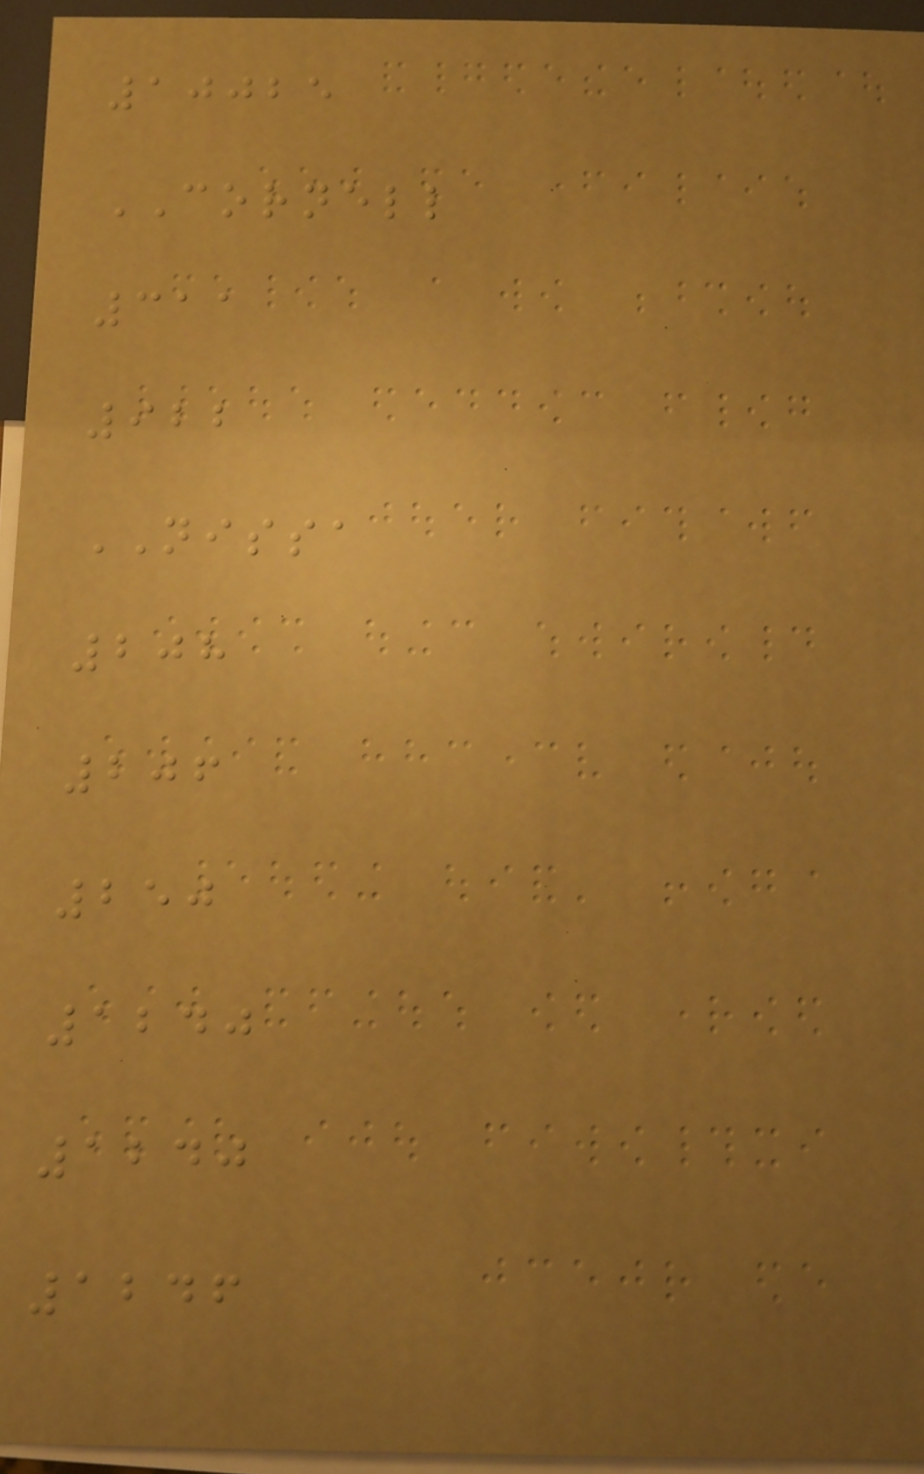10025
CORNELL
311
922
NISSA
208
206
250
1240
1240
1246
